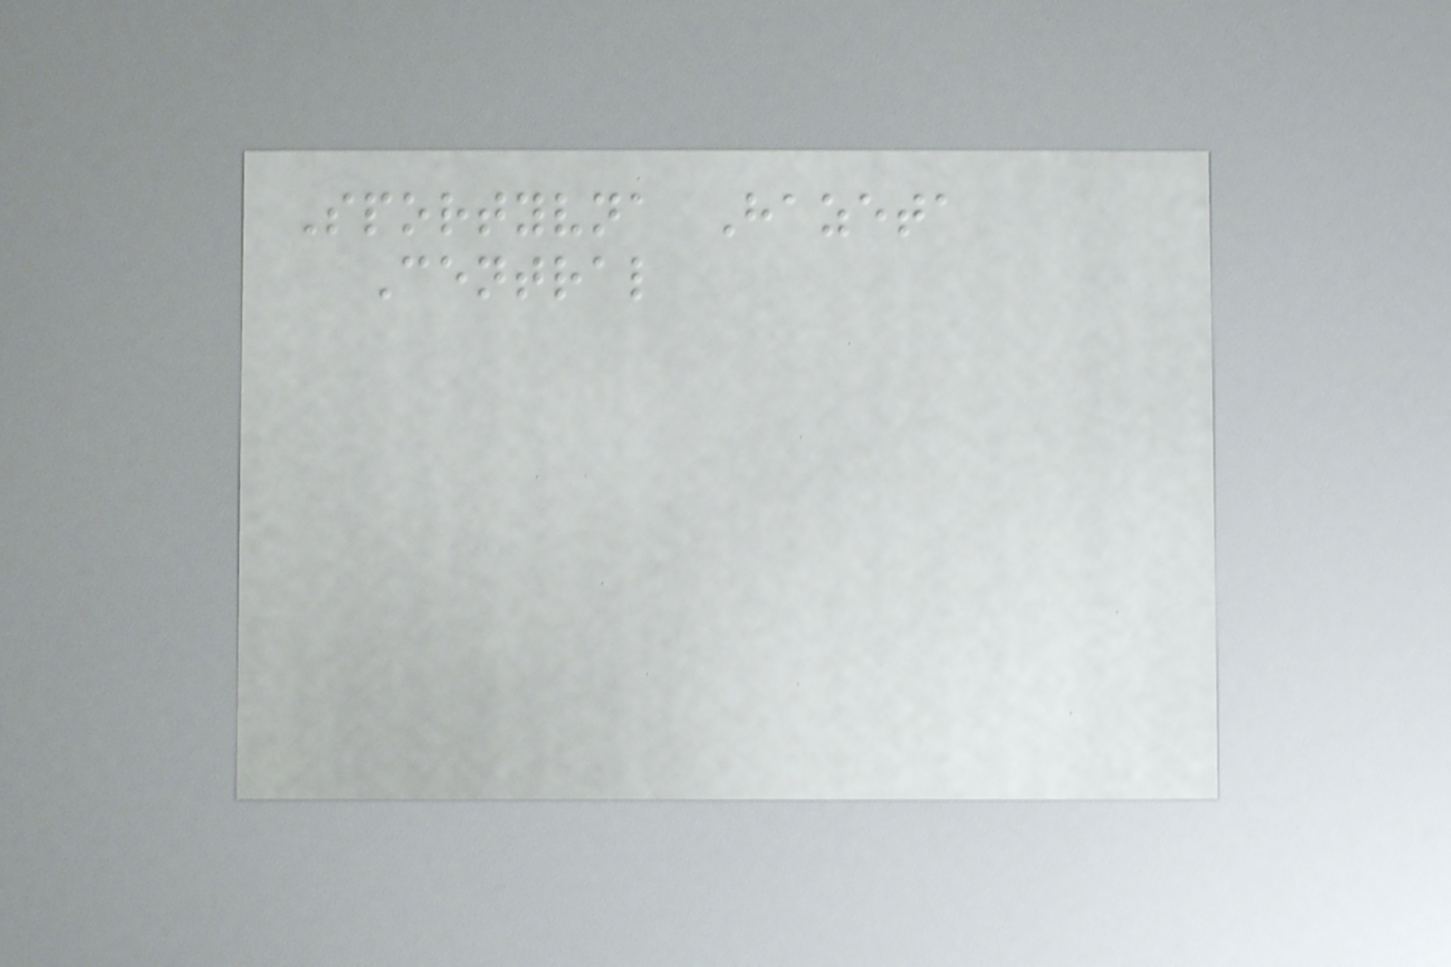Sportyvna Hazeta
Central
